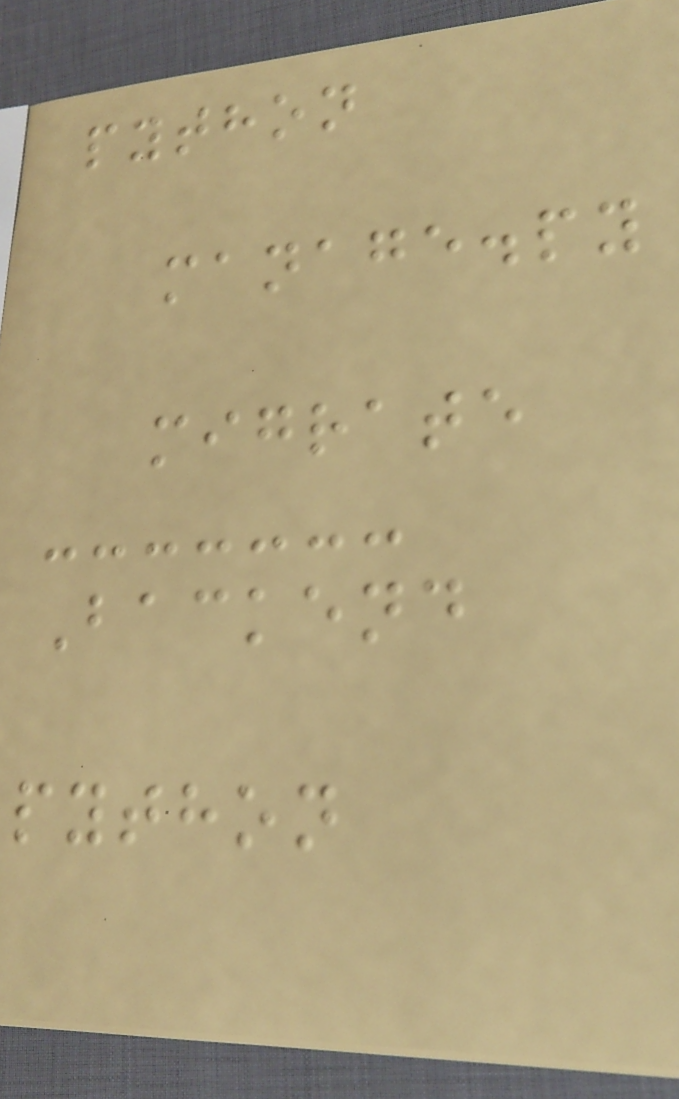python
manage.py
migrate
Backend
python
